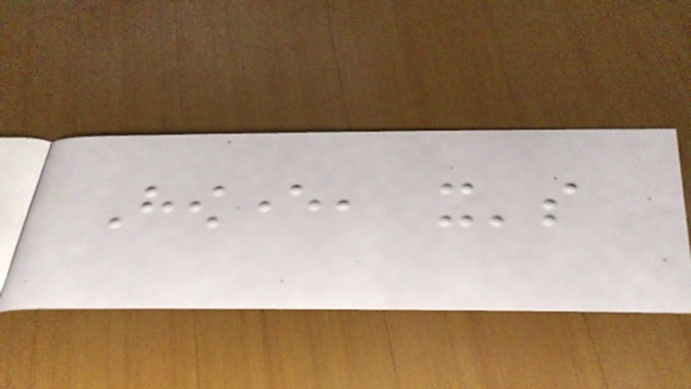However, it's
